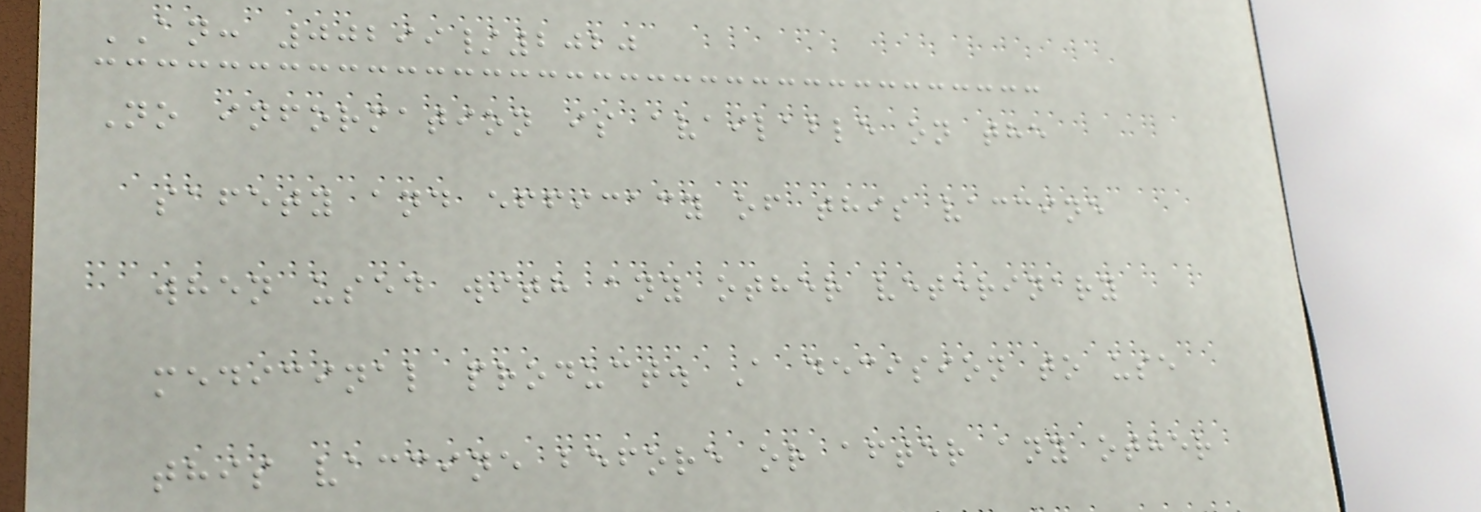AN: 00299/2020
No information is available on the
safety and efficacy of this vaccine
when used with any other veterinary
medicinal product. A decision to use
this vaccine before or after any other
